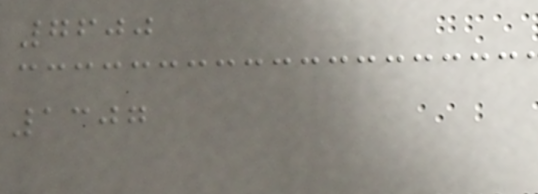7600
1307
